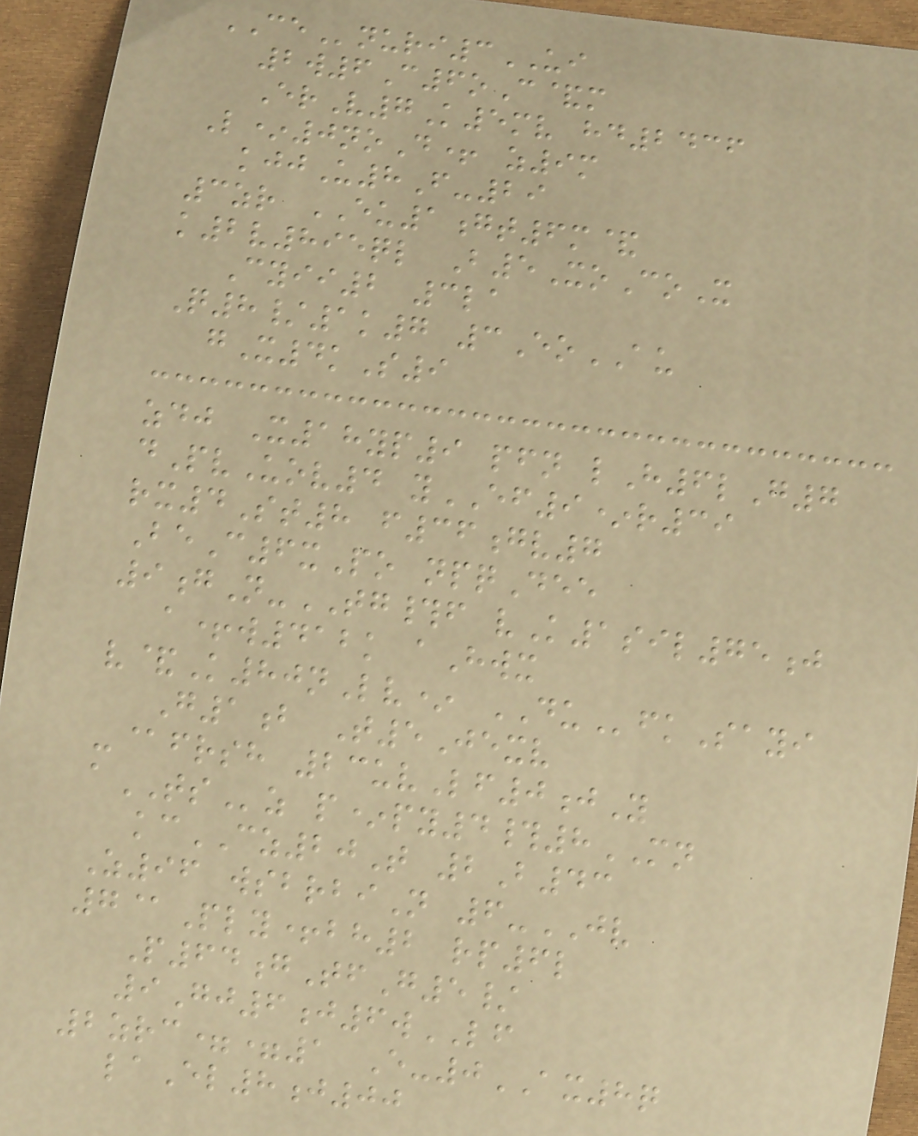CEnuri3UI
2w6C6oC&m
ErV7K5mv hd2436
L*0noD+ z9m
kjjU8F-29
3zr EU1gt6m&
k2v895ql B5XoCoX
Cyii2 3la
Q8/1k7 3EoAU
gX4kS9
zdj X18yp9 pfn lH6lG7
dPvUov4 yEF9*r39
rx4St8 f36gv7
BeC6xPo npqDee
9gN-TG#f vK1sil75j
a+w412k aHwx
v&K80nLv* DUfkSayi
G1b T5Jexv
-@frsh 23uvLf0jY
aTSz p*py4#8MN
kcCZ20T 2B43
Z96 wsbrbiN 6-JV
7@Ply+bh2 rp6l
P64gTfG5/
9Gj6j6wLF
2zrc==1 E-0AX8q
laEl8j00
